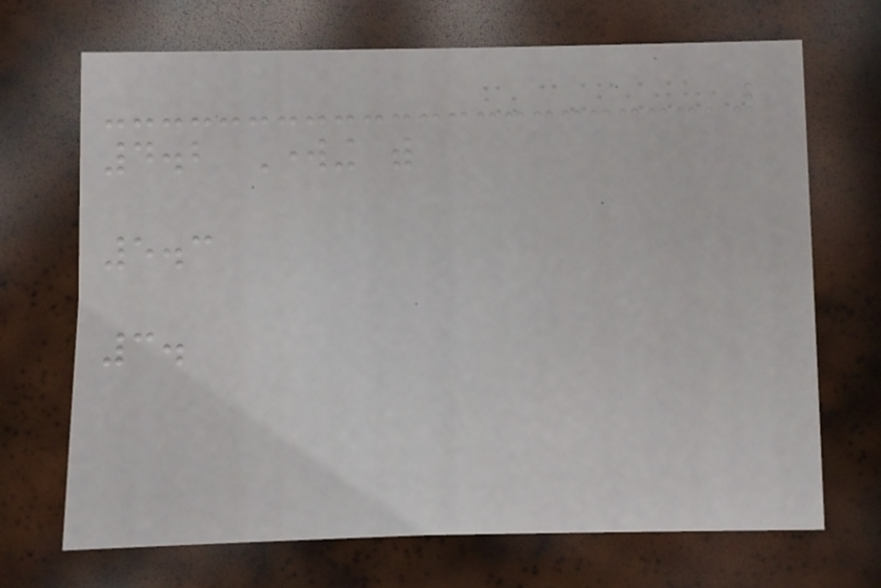4.2 Working with
5.3
3.
